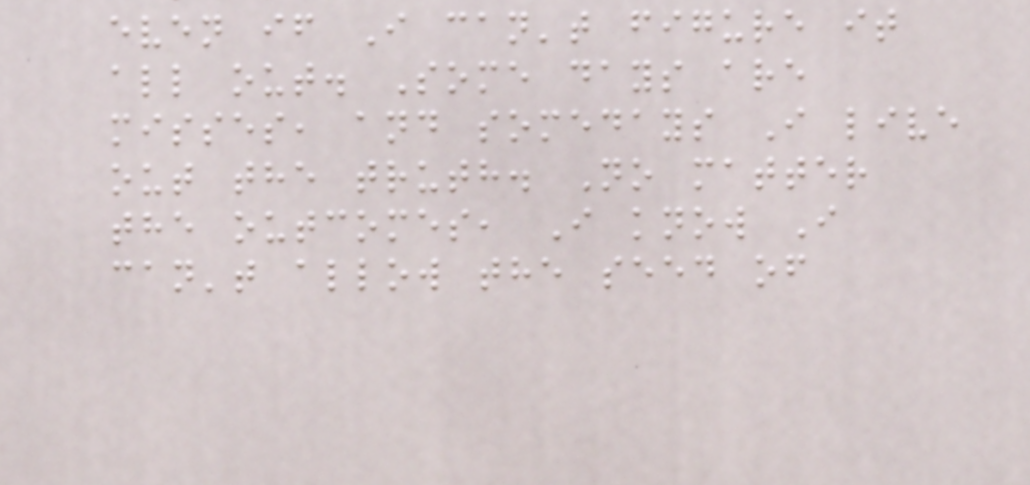even if I can't figure it
all out. Some days are
misses, and somedays I live
out the truth. No matter
the outcomes, I know I
can't allow the seed of
